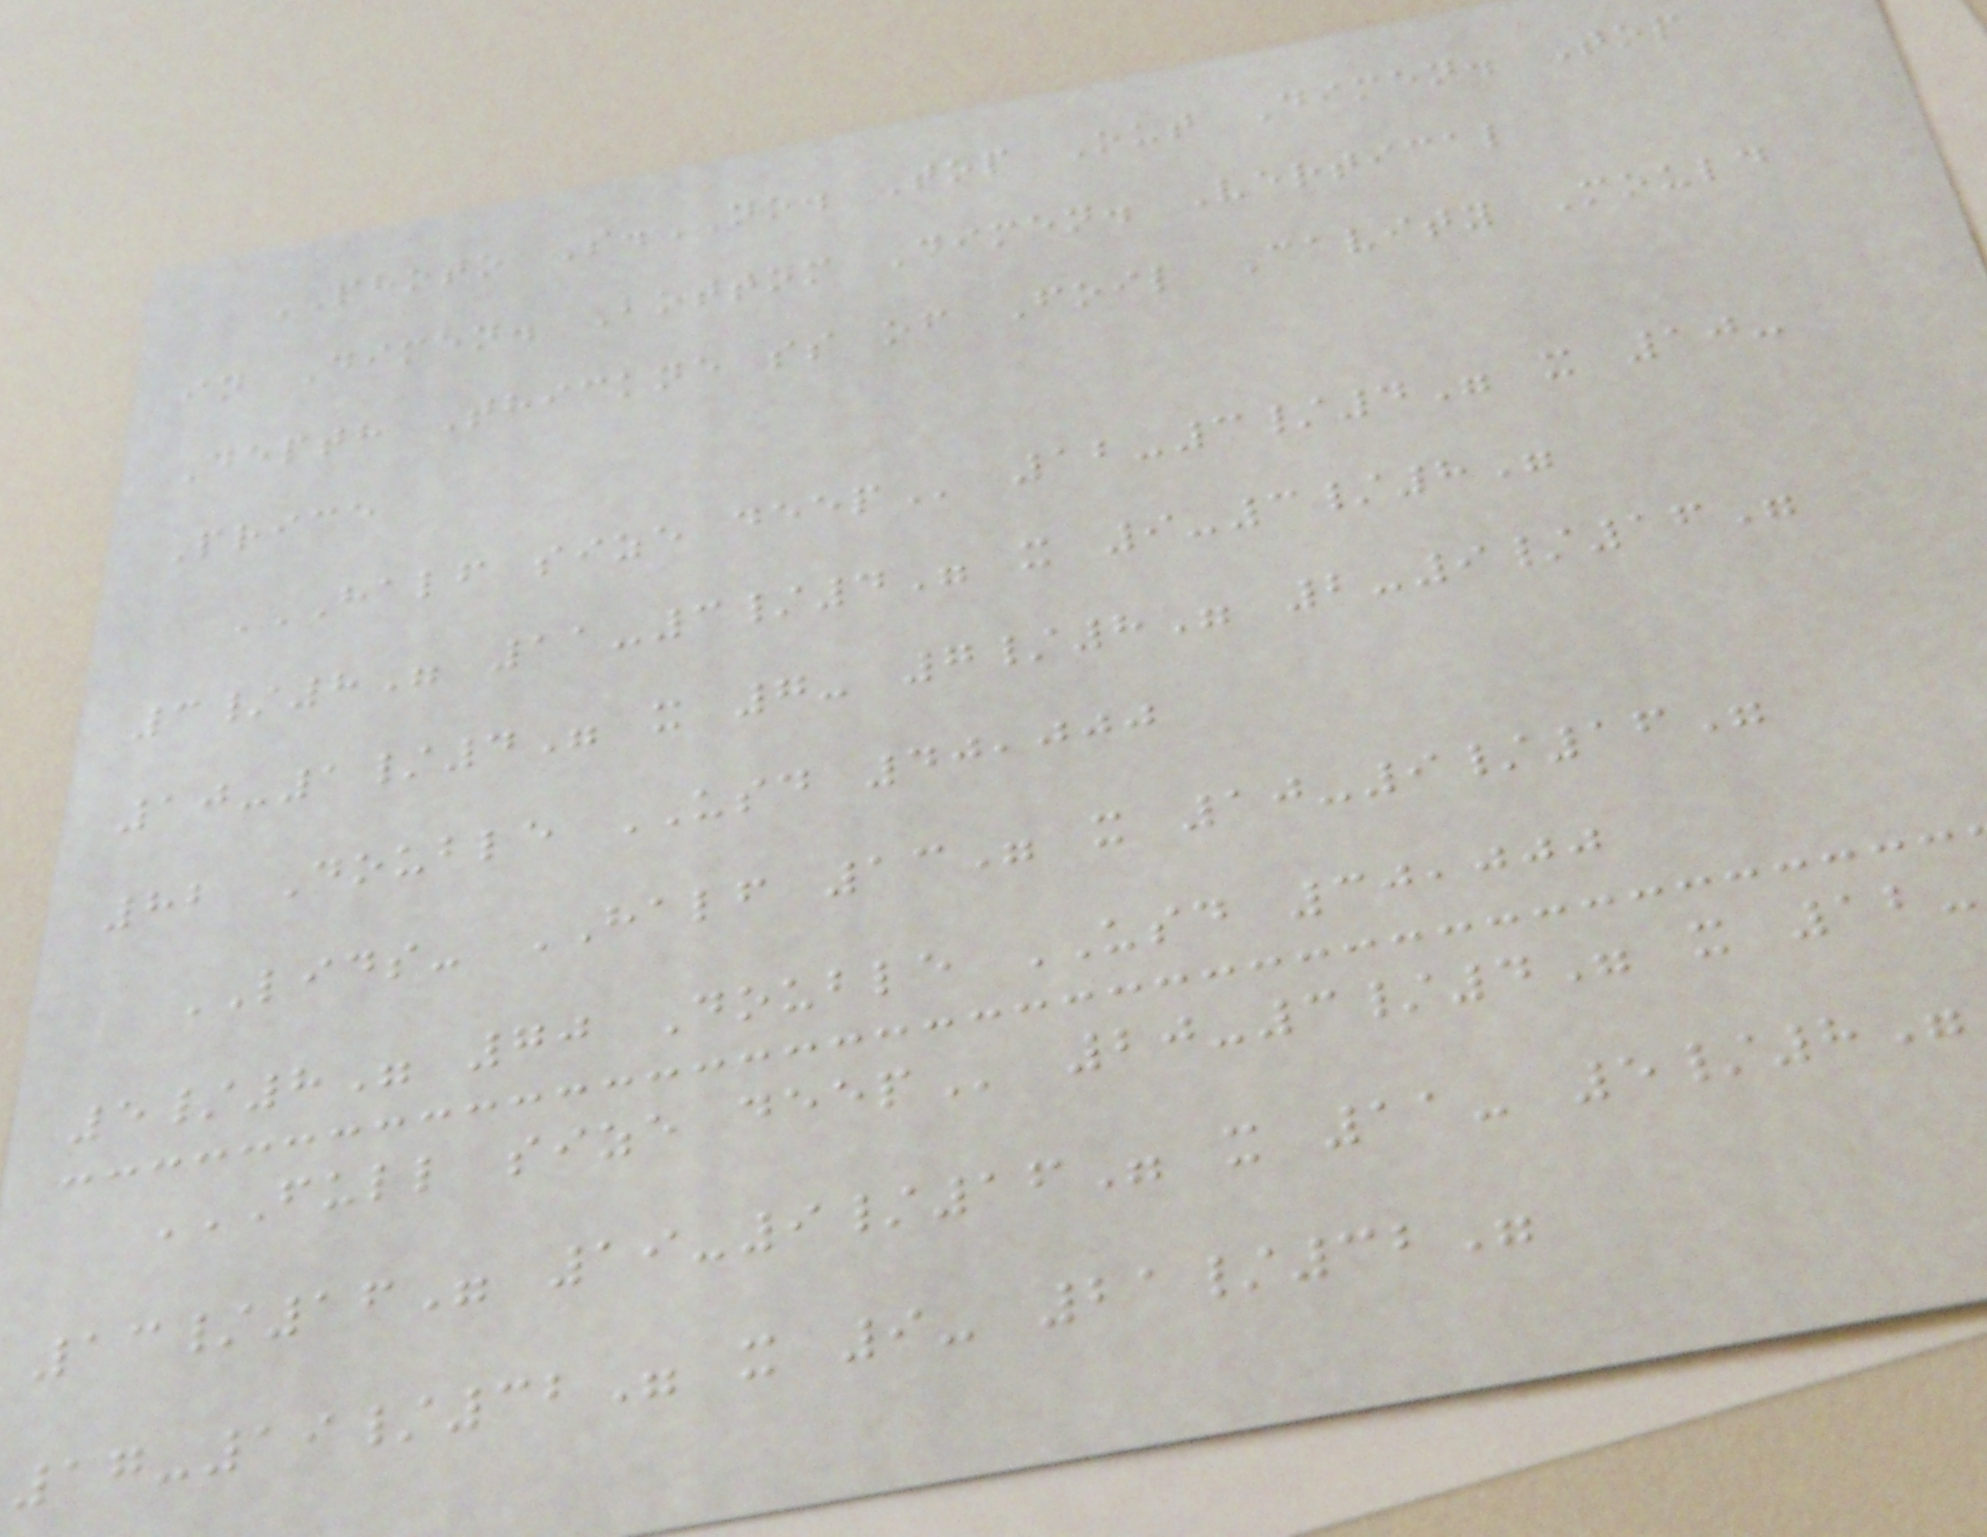PHOTO S.NO. Top Out Dimen. Top
in Dimen. Bottom Dimen. Vertical
Depth Thickne ss of Foil Cavity Mould
Price
HALF SIZE DEEP 12-3/4" x 10-
3/8" 11-3/4" x 9-3/8"
10-1/4" x 7- 7/8" 2-9/16"
82 Double USD 40,000
LIDS- HALF 13" x 10-9/16"
5/8" 70 Double USD 30,000
FULL SIZE DEEP 20-3/4" x 12-
13/16" 19-9/16" x 11- 5/8"
17-19/32" x 9- 21/32"
